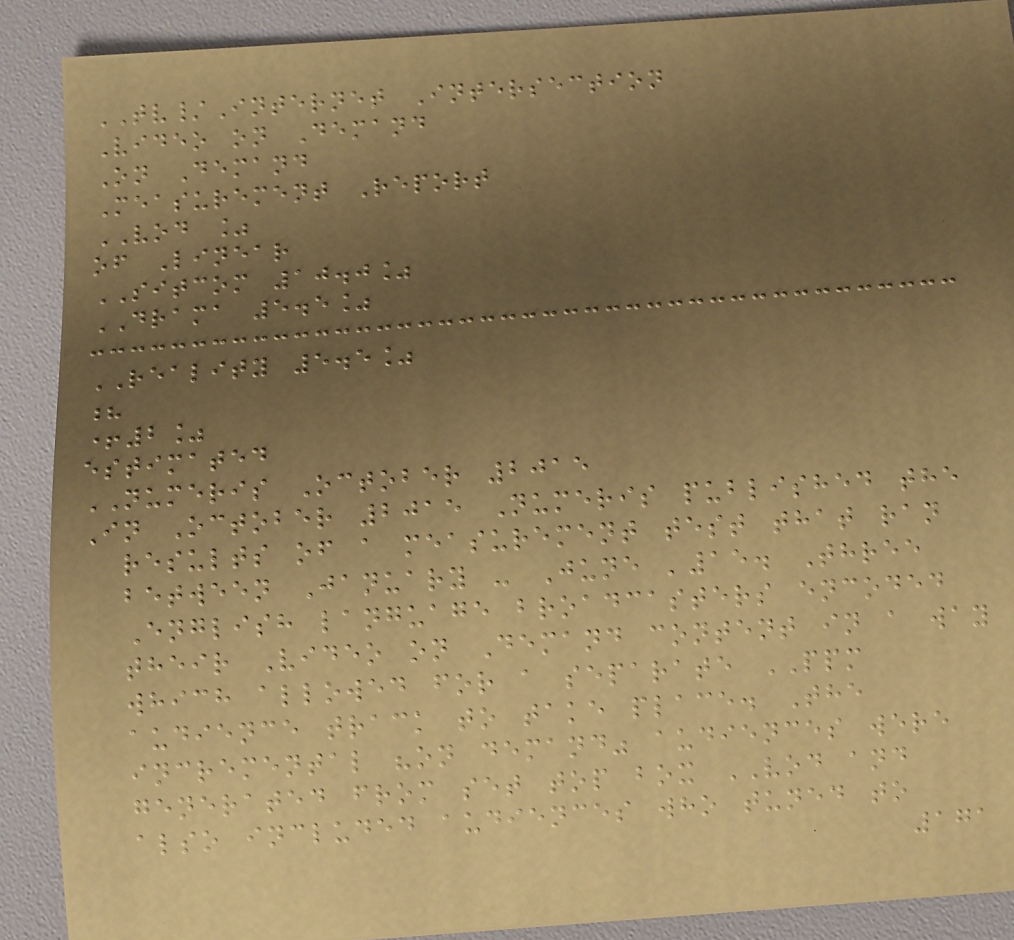TV/Internet Intersection
Video on Demand
On Demand
Measurement Report
VOD %
of Linear
SITCOM 10.0%
DRAMA 5.5%
REALITY 5.5%
?
+2%
estimated
NUMERIS October 2015
In October 2015 Numeris published the
results of a measurement test that ran
between January - June '15. Three
English language broadcasters encoded
their Video on Demand content in a way
which allowed for a separate PPM
audience track to take place. The
incremental "on demand" audiences were
generated from set top box VOD and
also included audiences who tuned to
171
